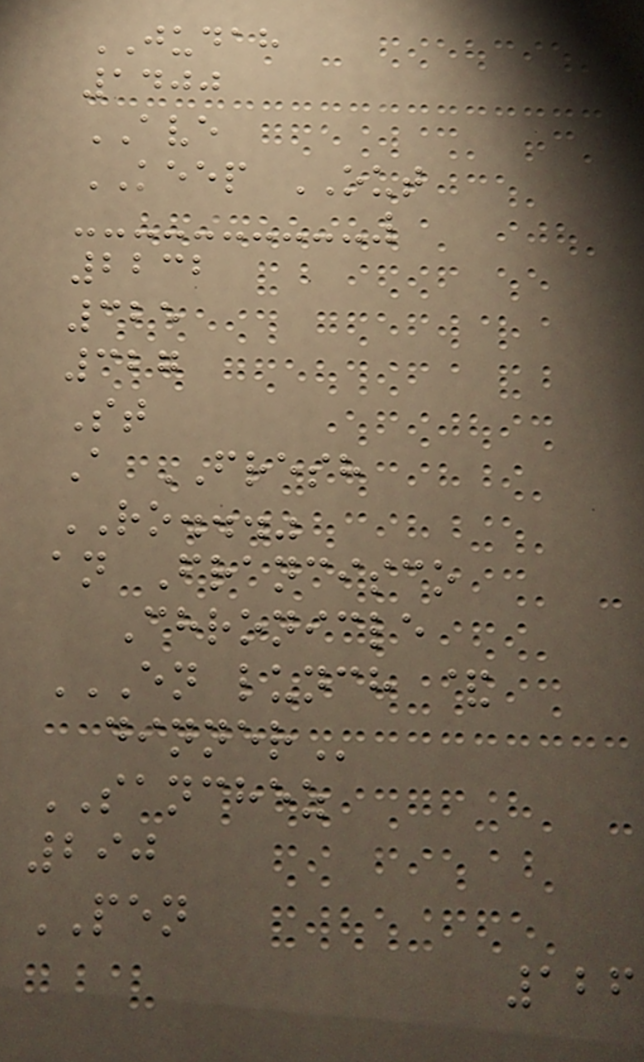JUDAH
1400
AVE
KEEP OUT
2232
325
327
St
A FRESH
RO..."
an Francisco
Chronicle
EN LUNCH &
DINNER
SANCHEZ
290
PEN
126
